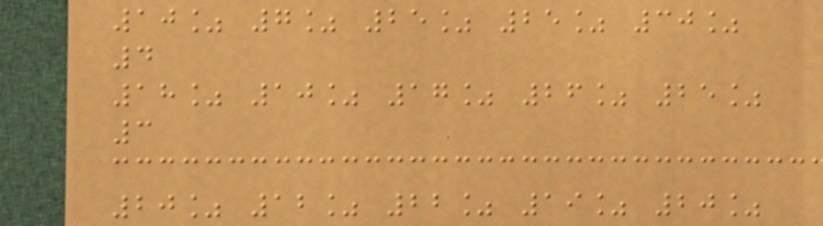10% 7% 25% 25% 30%
4
18% 10% 17% 26% 25%
3
20% 12% 22% 19% 20%
